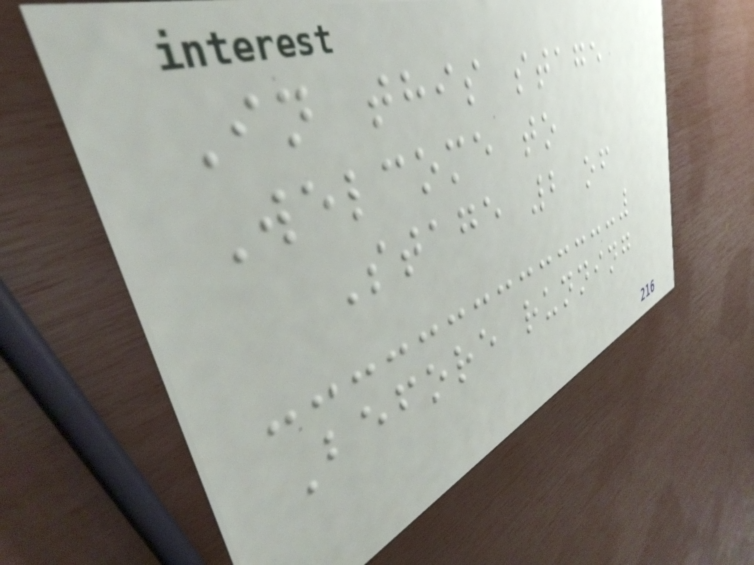In this stage
Welcome to
Stage 2 of
Before running
